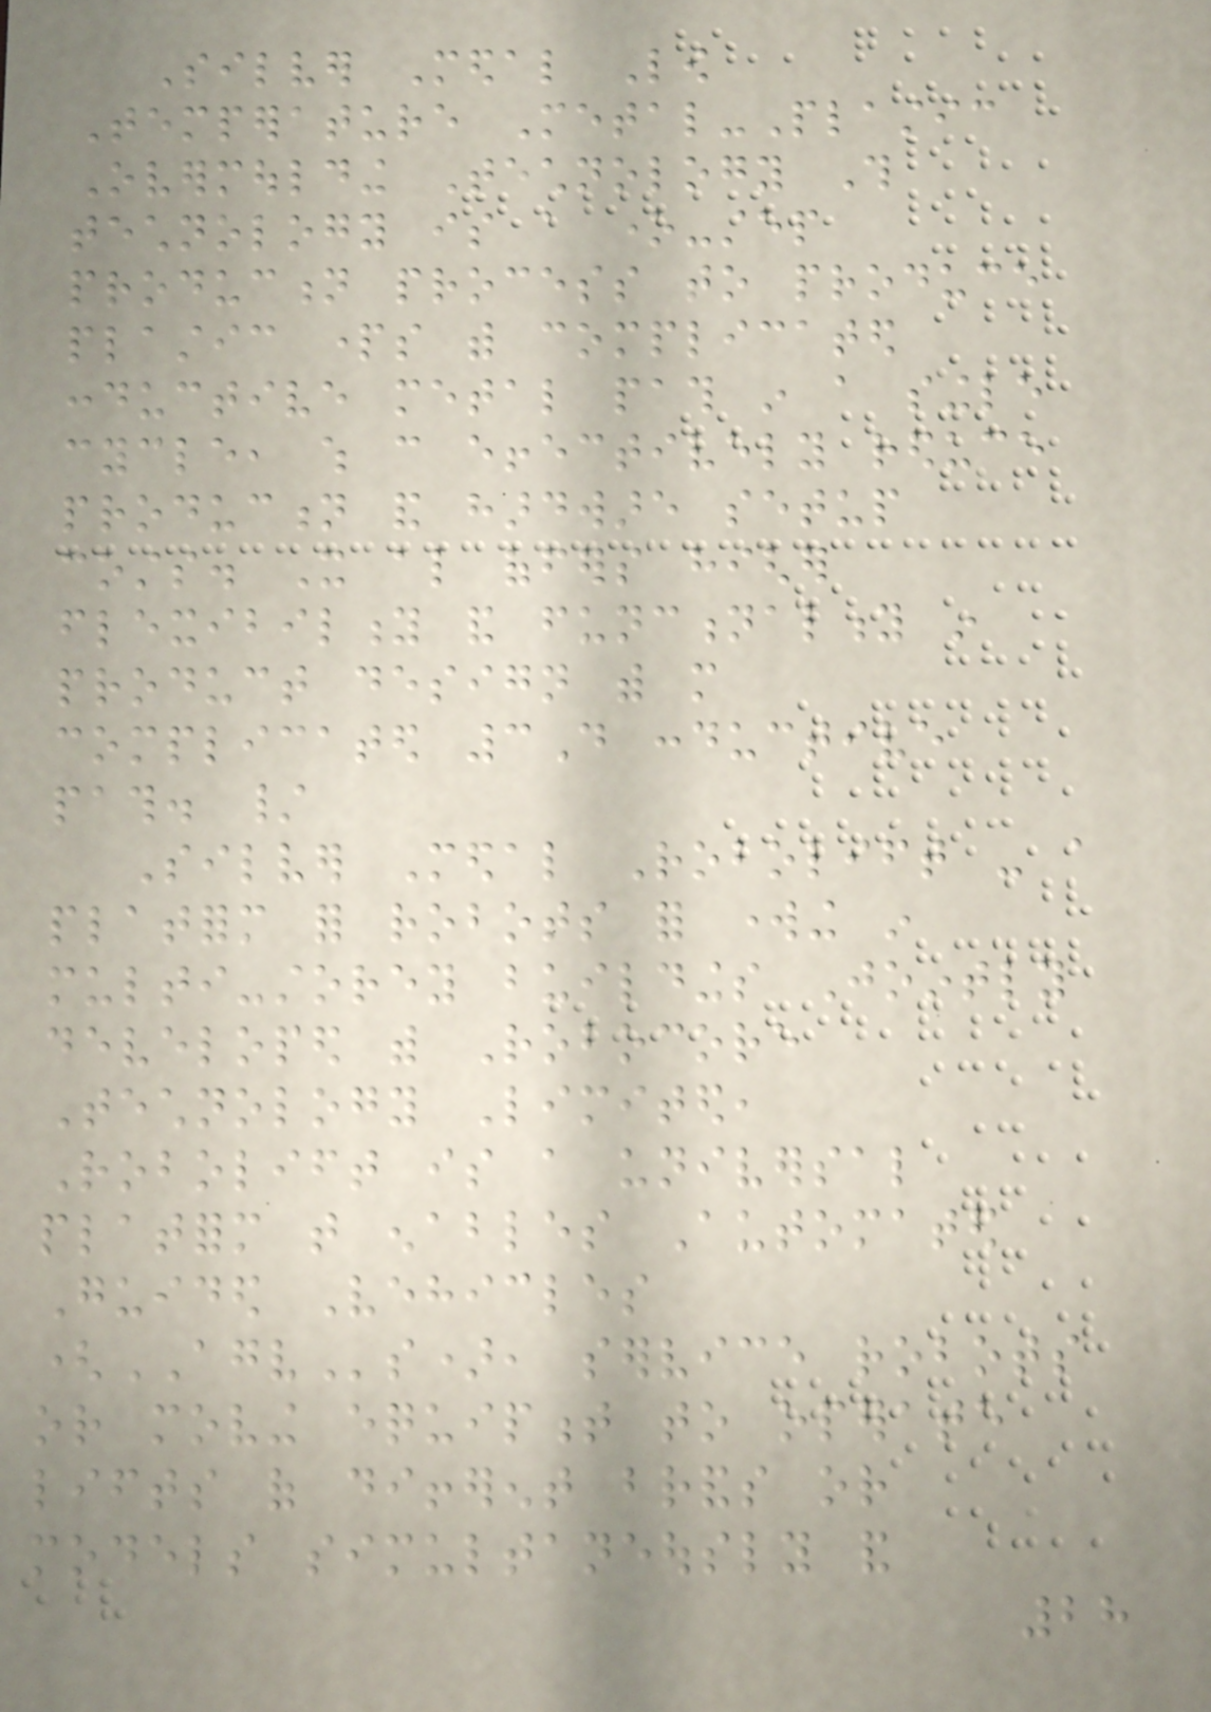Silver Medal Low
Temperature Metal-Plastic
Overmoulding Technology This
technology is a one-step
production process to produce
plastic parts with complicated
conductive metal path in a single
cycle, which can effectively reduce
production and hardware setup
costs. It also offers higher
flexibility and functionality in
product design with more
complicated 3D conductive
path. /
Silver Medal Robolift - a
platform for robots for working in
multi-storey buildings Jointly
developed with Robocore
Technology Limited,
Robolift is a universal
platform that enables Automated
Guided Vehicles
(AGVs), service robots
or moving equipment to operate
lifts of different brands or
models simultaneously and
28
